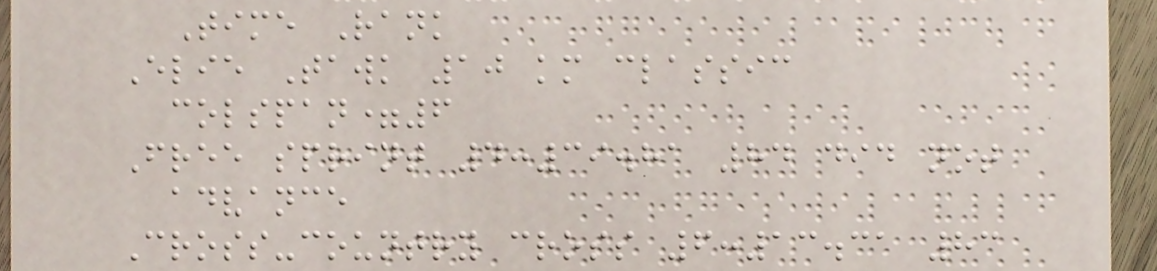Time Rank
Elie Tawk 10 km classic
colspan=6
Free sprint 4:39.81 84 did not
advance
Cross-country cross 6:13.31 83
